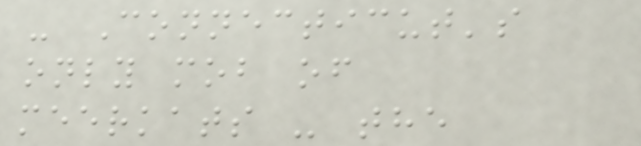- Connecticut's
only mob of
meerkats - the
